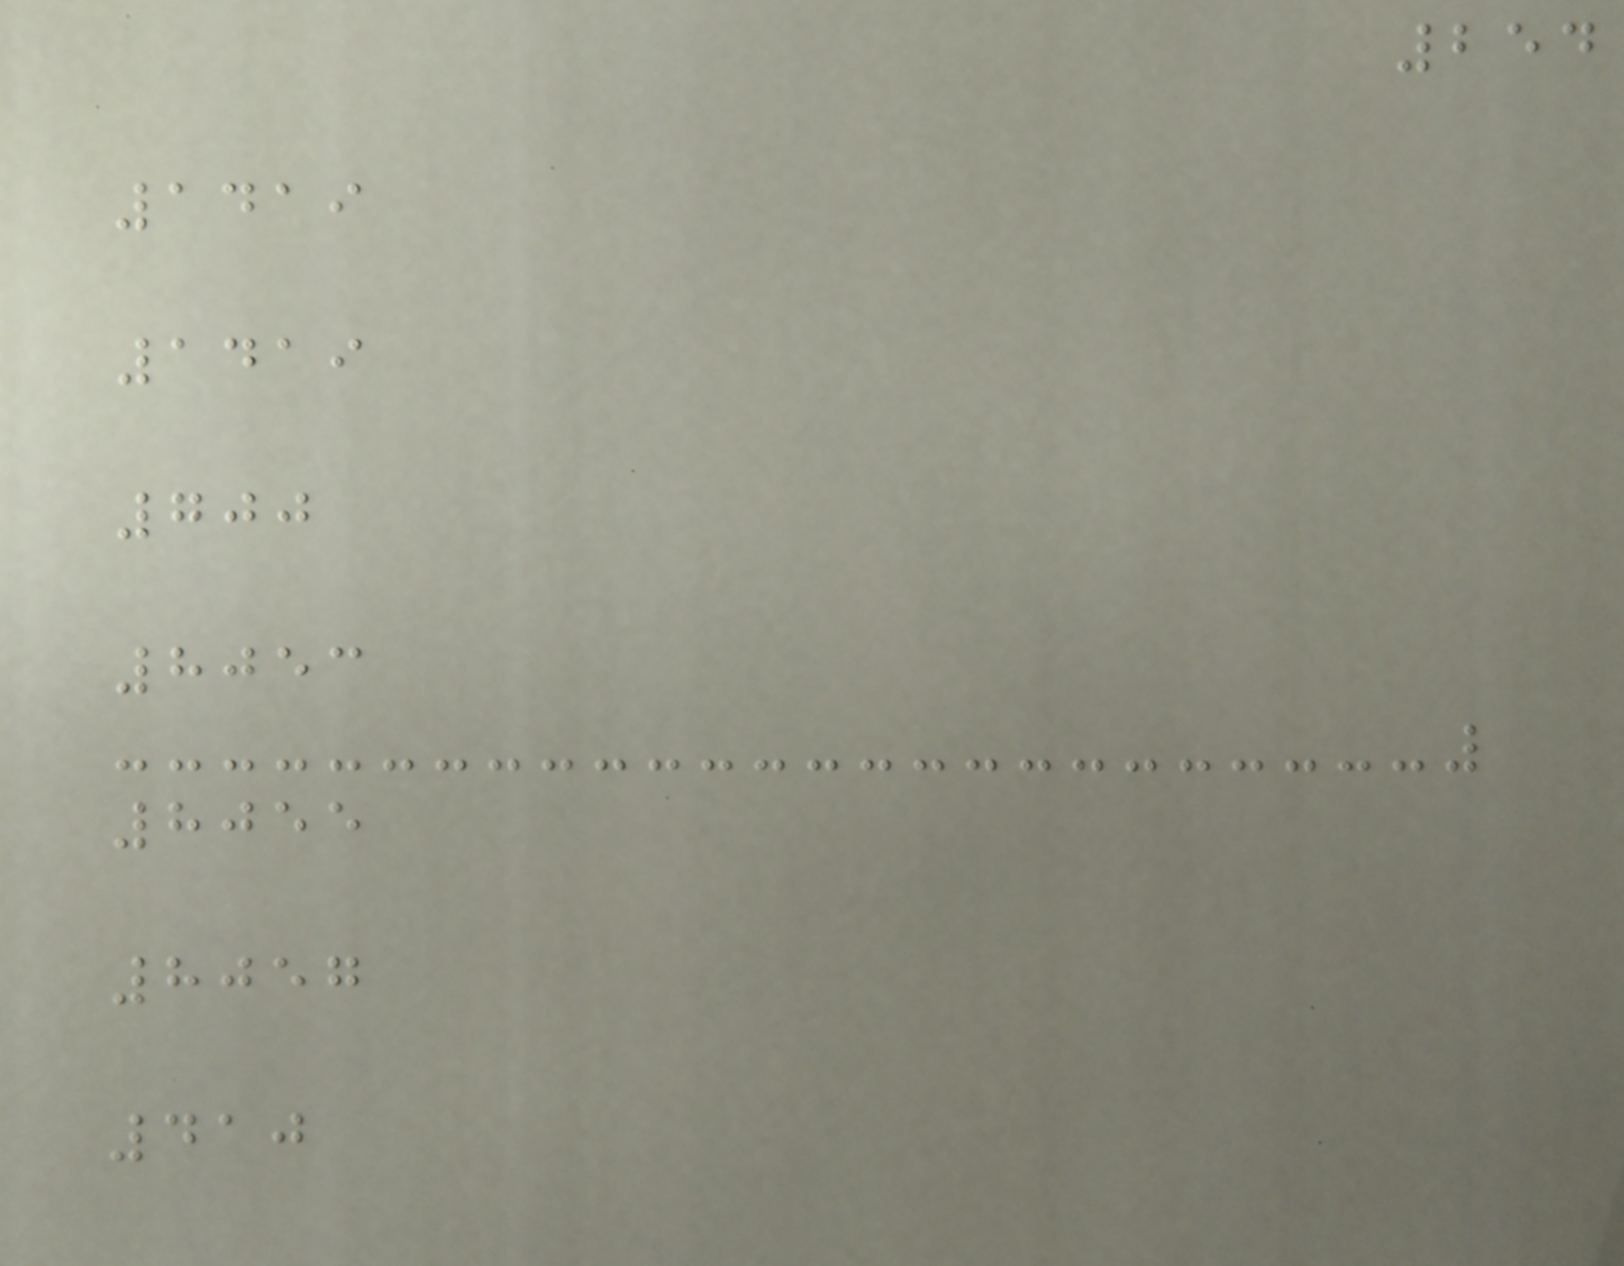254
1419
1419
700
8053
8055
8057
410
